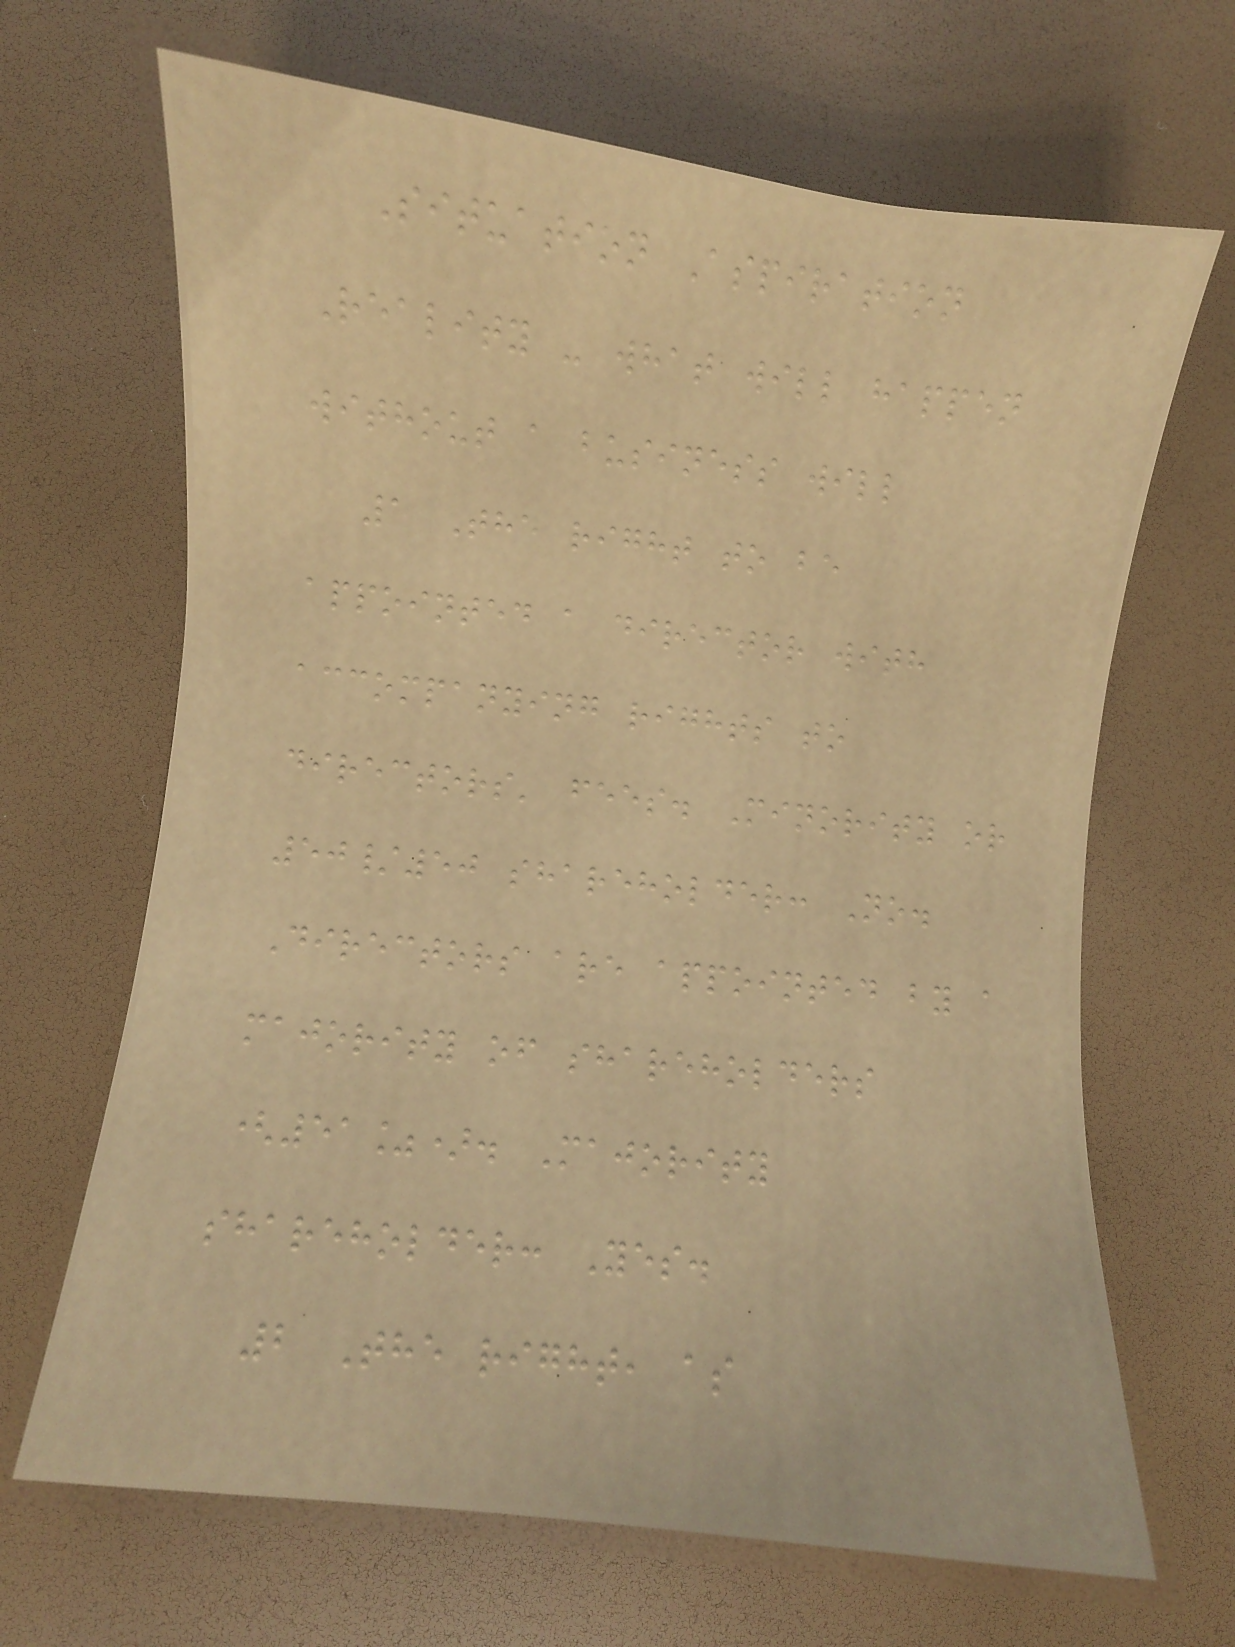Situation Aspiration
Reality - what will happen
without a business will
1 The right to be
appointed a director with
accompanying rights to
directors' fees. Minority or
50/50 shareholder: No.
Directors are appointed by a
majority of shareholders
(51%). Majority
shareholder: Yes.
2 The right, as
